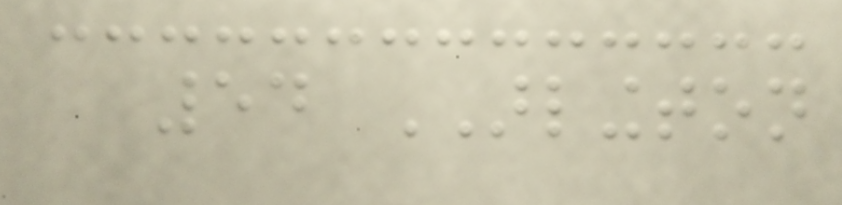54 ARLINGTON
